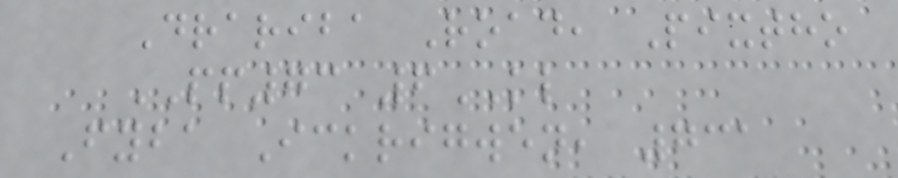Drariba Road, Pixtho
PP73 6KL
Fyba Ickrigwen, 731
